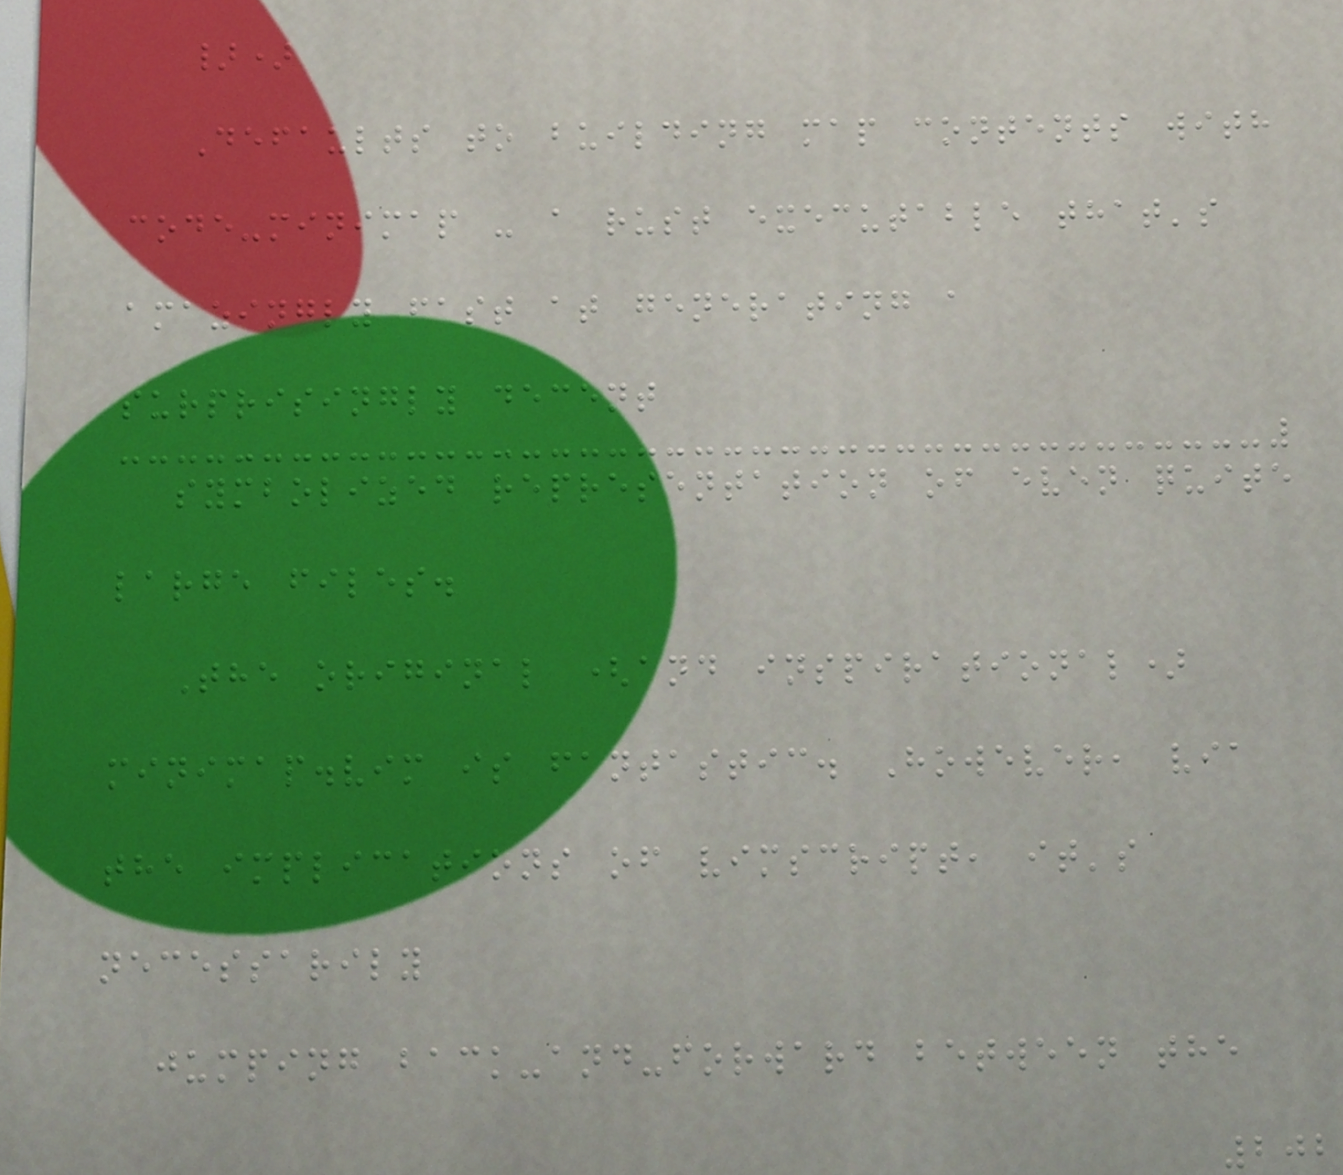})
Defaults to building map contents with
code-minimap - a rust executable that's
amazingly fast at generating a
surprisingly decent
symbolized representation of even quite
large files.
The original (and inspirational)
minimap.vim is fantastic. However, via
the implications of vimscript, it's
necessarily
jumping back-and-forward between the
202
